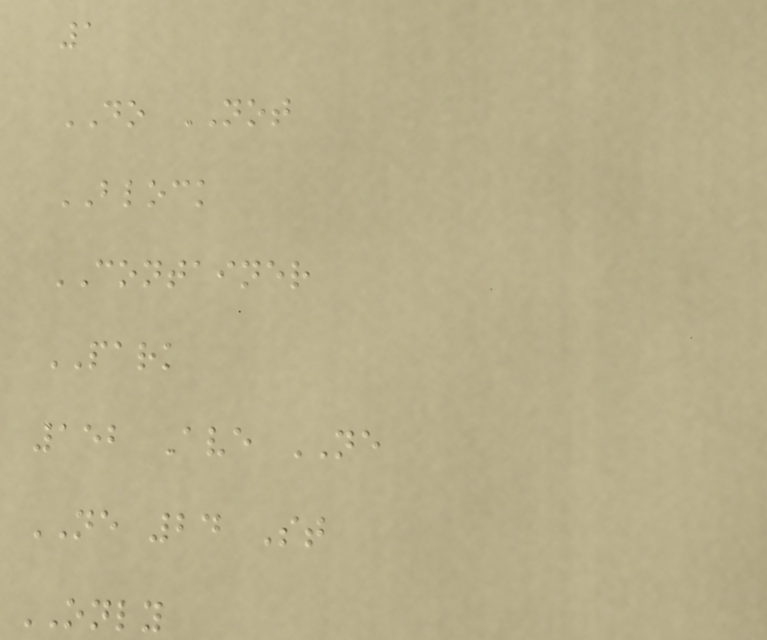1
DO NOT
BLOCK
CONTAINER
PARK
152 Ave NE
NE 24 St
ONLY
